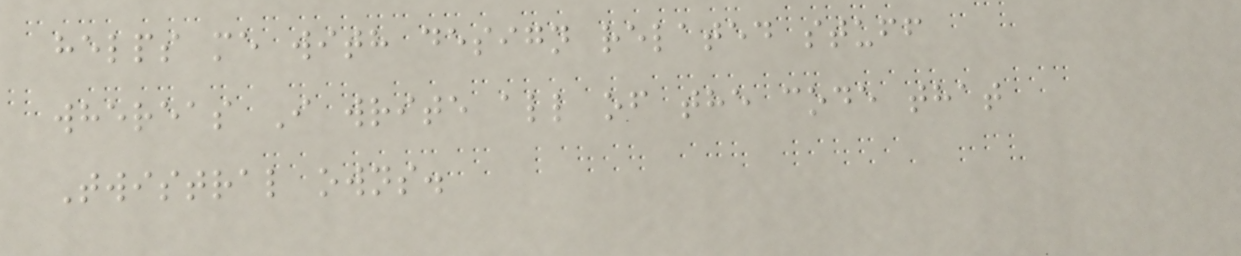helps me with design related stuff
whereas I write all of the code that
Twistral owns.
